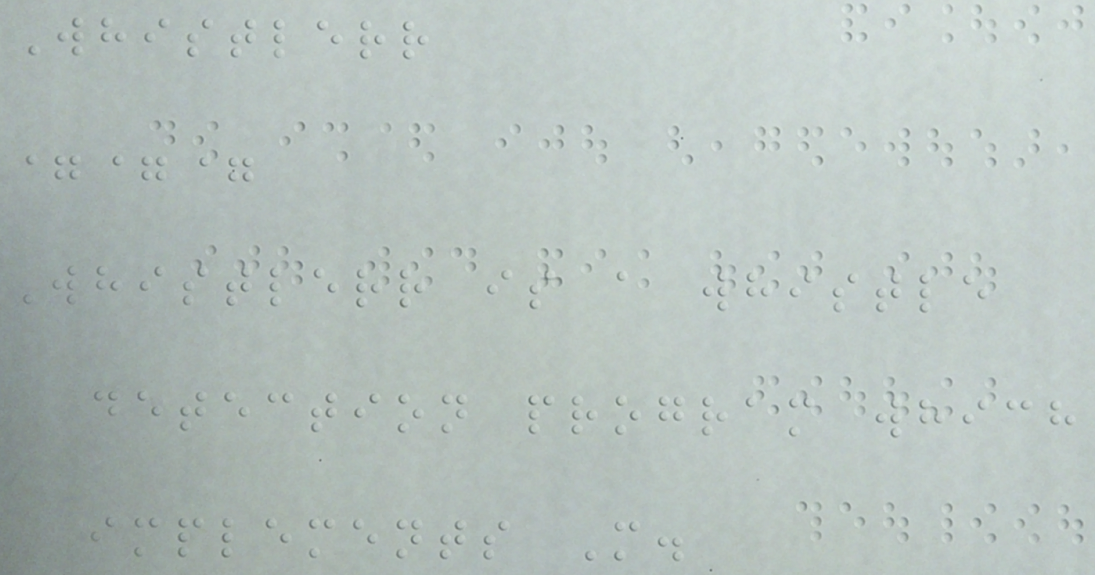Whistlerr
===
Whistlerr is a whistle
detection program which
implements M.
